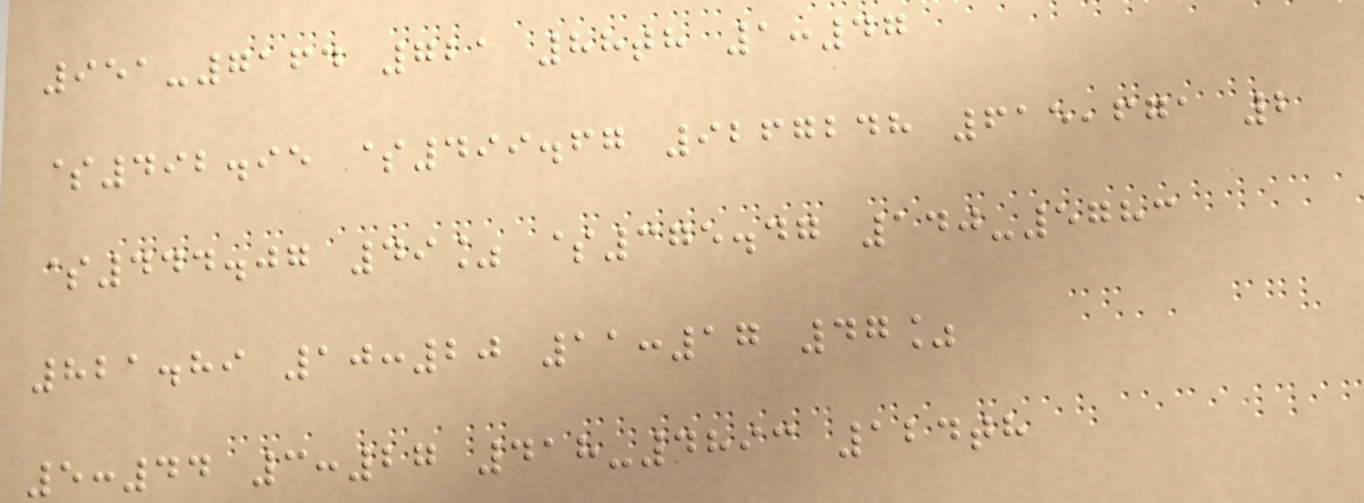951-7164 721 88th 1:47
$492.95 $499.67 9267248 615,671 2
$444.07 49% $375.47 140-5783
821.89 10:20 11:17 47%
5:44 3:27 418-4893 124th
